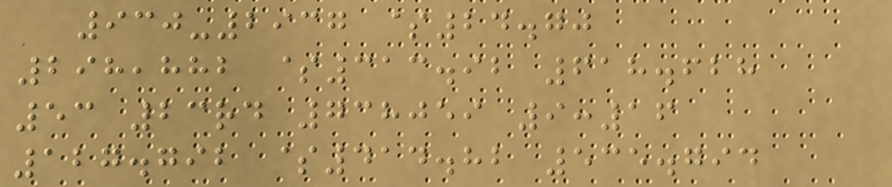930-2937 $24.70
298,882 $313.92 618.628
53 23rd 738059 9:16
127.792 $414.82 535.794
